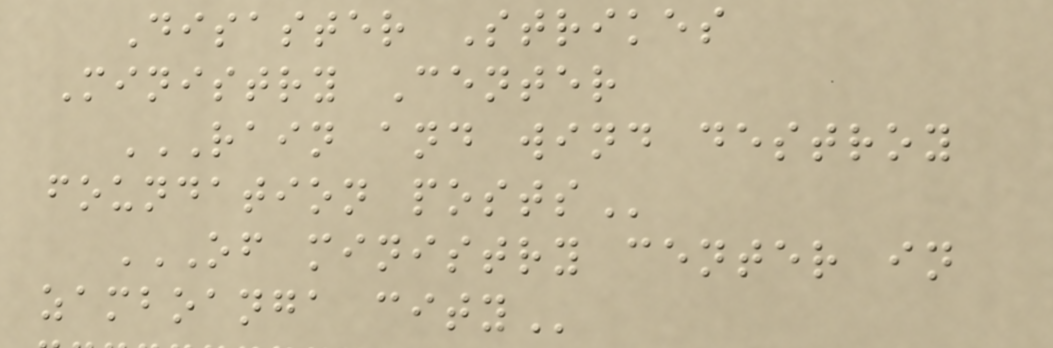Disaster Strikes
Ministry Center
RAIN AND WIND DESTROY
FOUNDATION POSTS
OF MINISTRY CENTER IN
ZAMBOANGA CITY
